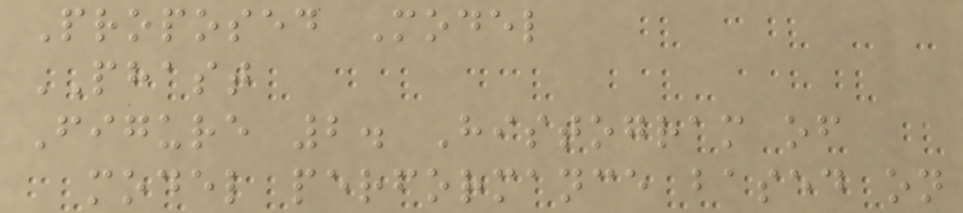Proposed Model
PHAST
Figure 2. Histogram of
model performance based on
